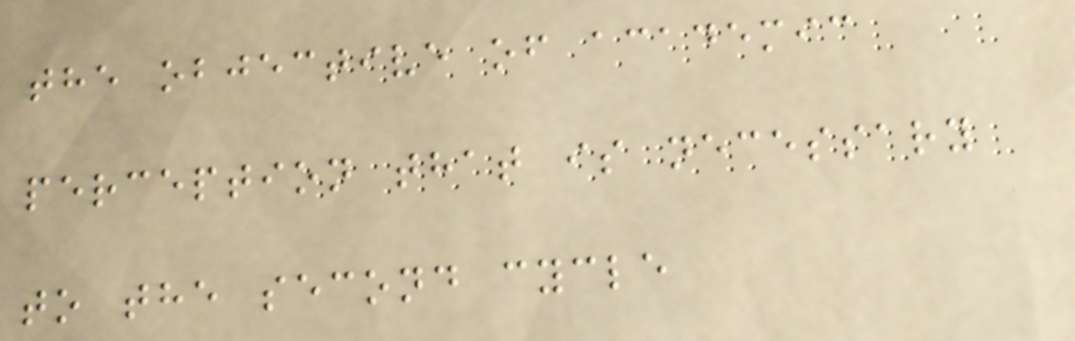the objective of academic
perception that is necessary
to the second cycle
